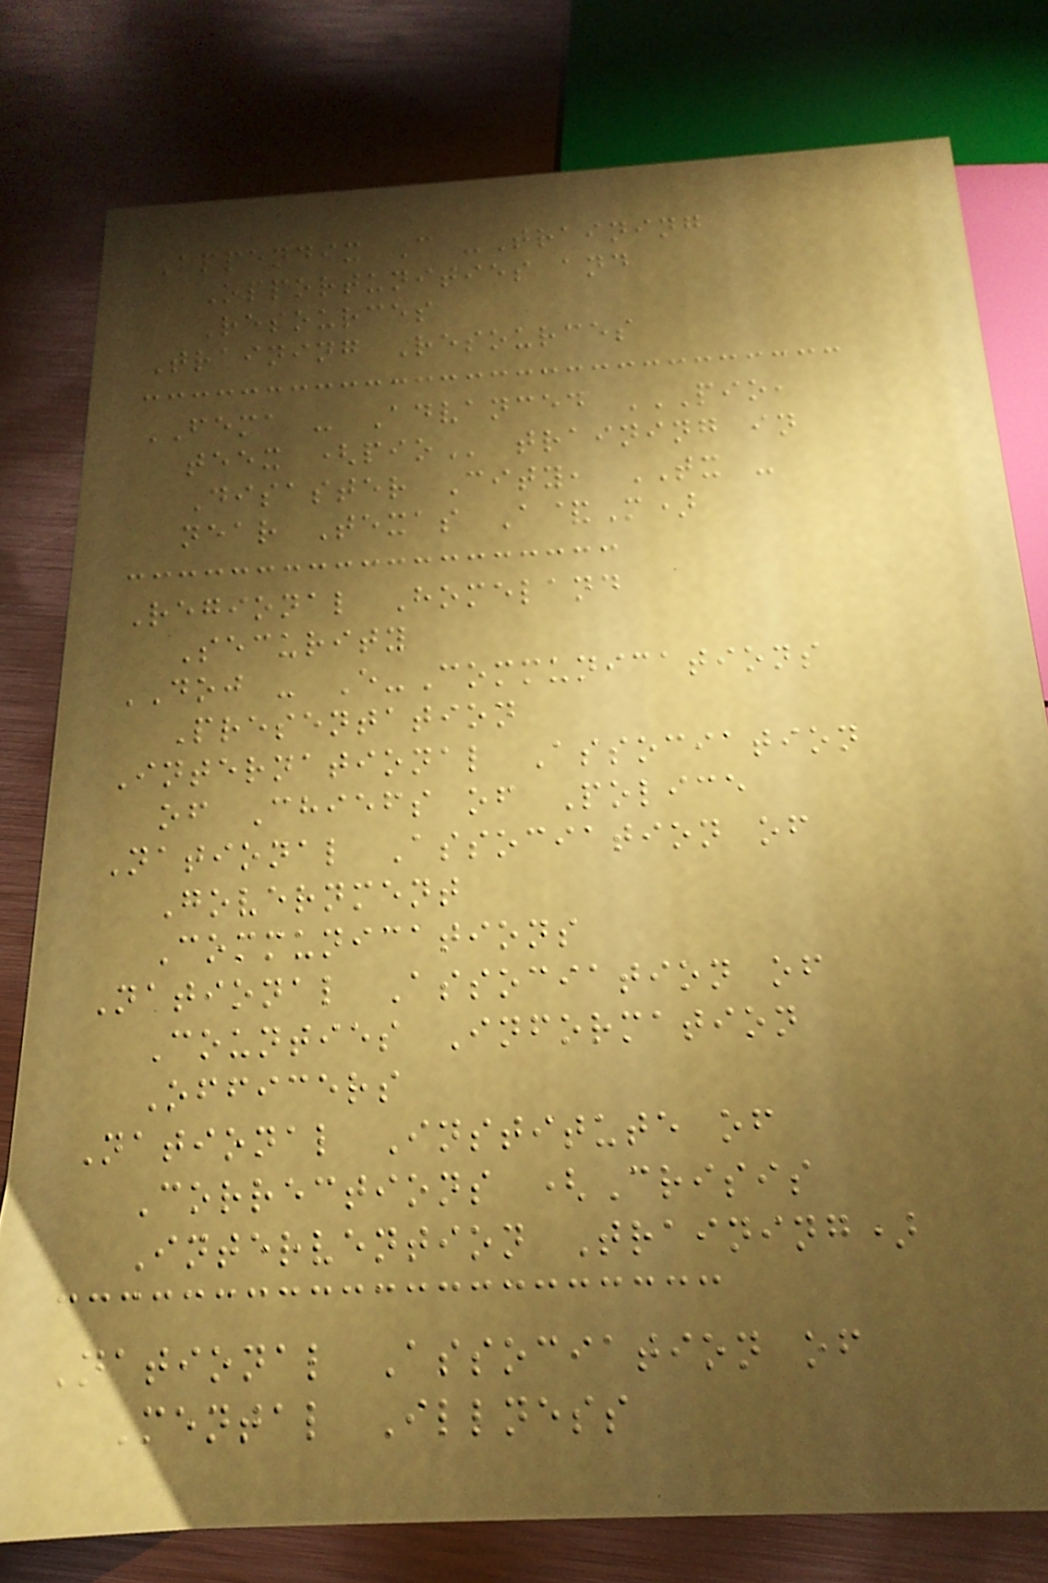Appendix C -Training
Opportunities and
Resources
Training Resources
FEMA - Advanced PIO,
TEEX (PIO training in
Disaster City, TX -
near Texas A&M)
Regional Homeland
Security
DOJ - E-Communications
Presentation
International Association
of Chiefs of Police
National Association of
Government
Communications
National Association of
Counties Information
Officers
National Institute of
Corrections (Crisis
Intervention Training)
National Association of
Mental Illness
